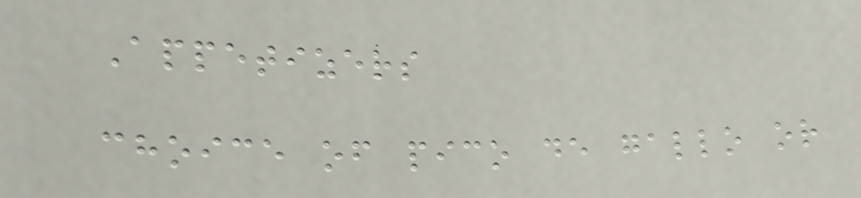Appetizers
choice of pico de gallo or
